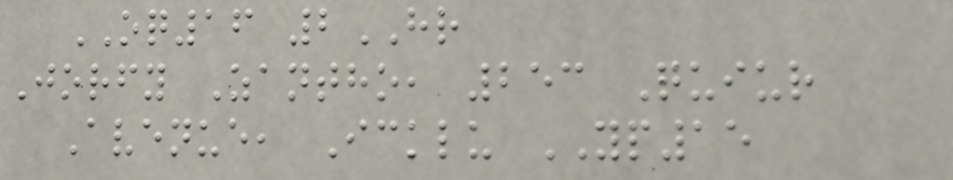OQ16 2HR
Jorfy Zantho, 253 Quiur
Avenue, Icklu YP15
